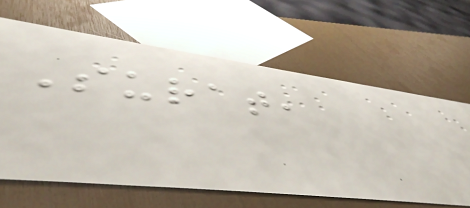Surat,
